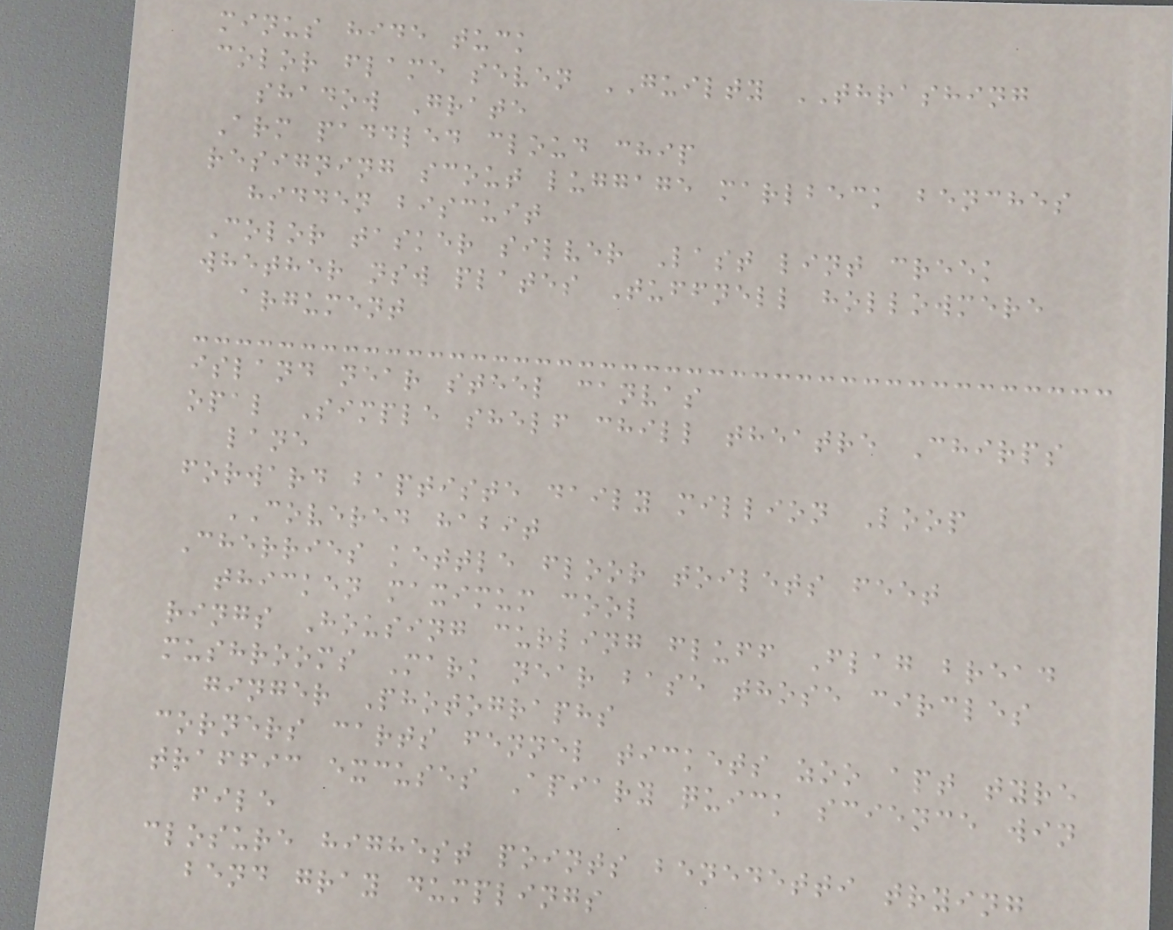minus hide tuck
color flame seven GUILTY THRASHING
shadow Grate
Arm paddled cloud chip
resigning scout luggage marlbeck benches
hidden biscuit
Color tasker silver Last lint creek
whether nsw plates Tuffnell hollowmere
argument
island near steel canvas
opal Simple shelf chill theatre Chirps
lane
forward baptiste daily million Loop
COVERED habit
Cherries kettle floor toilets feet
thicken maximum cool
rings Housing curling fluff Flag bread
mushrooms Mark near base those circles
ginger Photographs
corners carts fennel tickets zoo apt tyre
traffic excuses Apiary quick science win
file
closure highest points benedetti trying
bend gray dumplings
